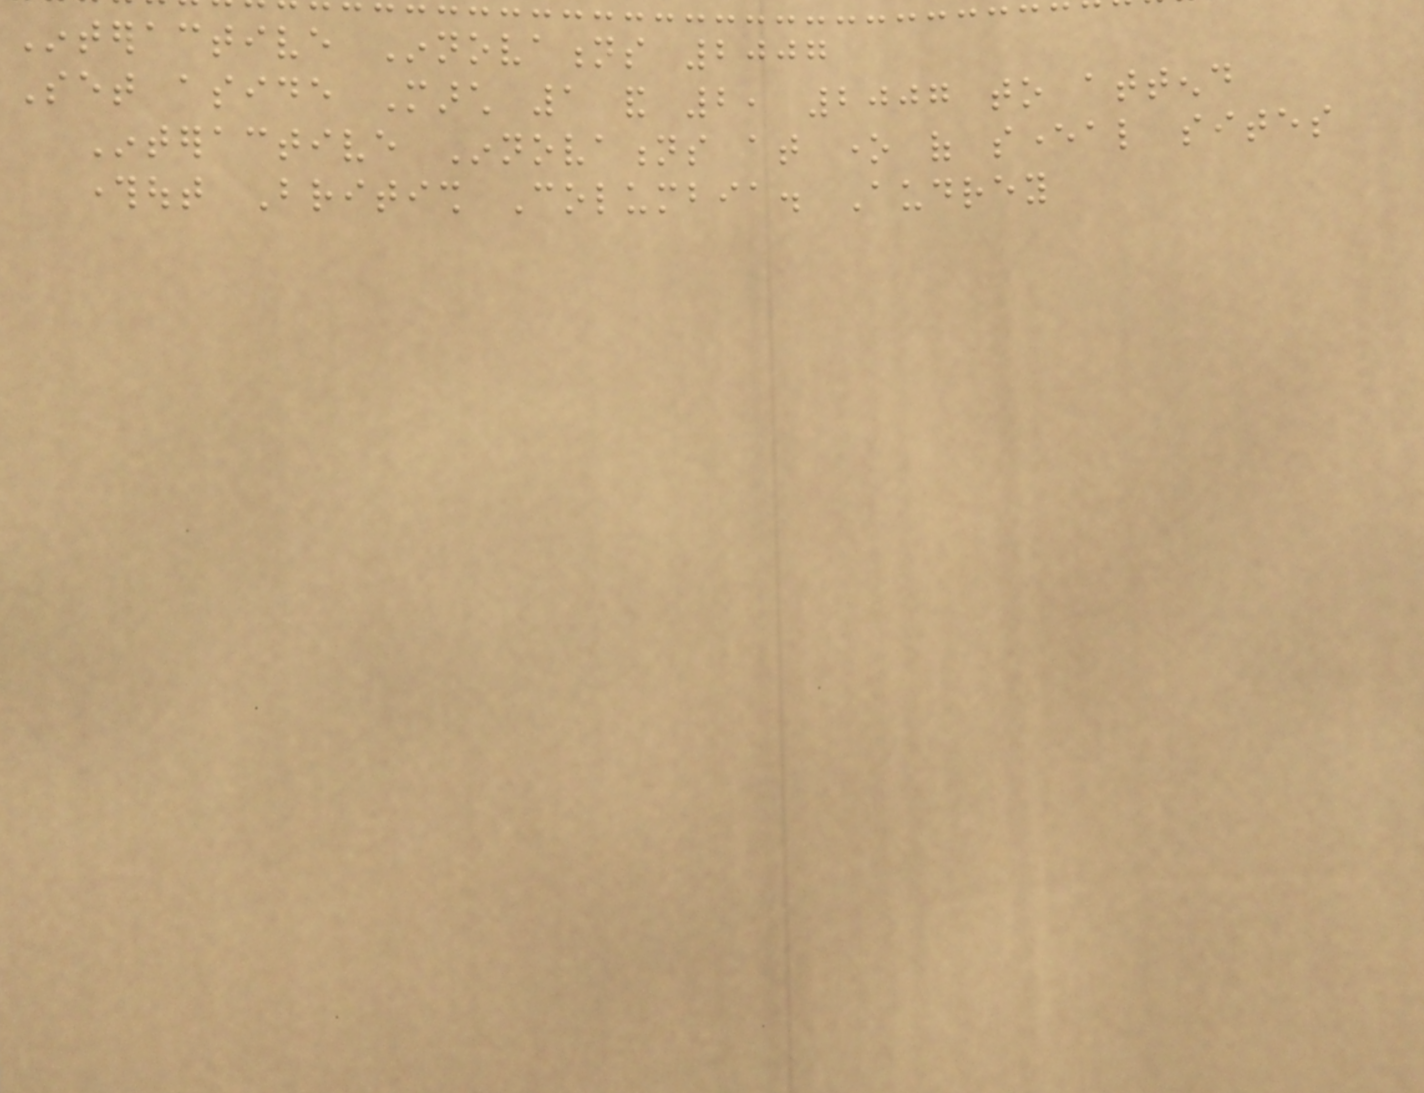Interactive Innovations 2007
Set aside March 1 and 2, 2007 to attend
Interactive Innovations at one of several sites
throughout British Columbia. Audrey
